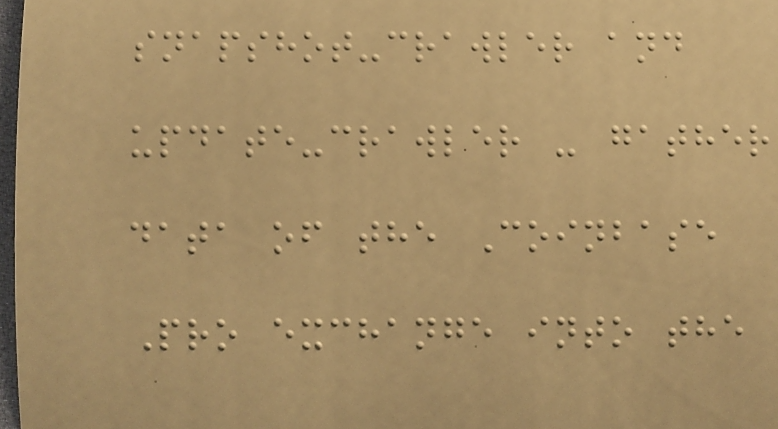snapshot-crawler and
update-crawler - gather
data of the Coinbase
Pro exchange into the
